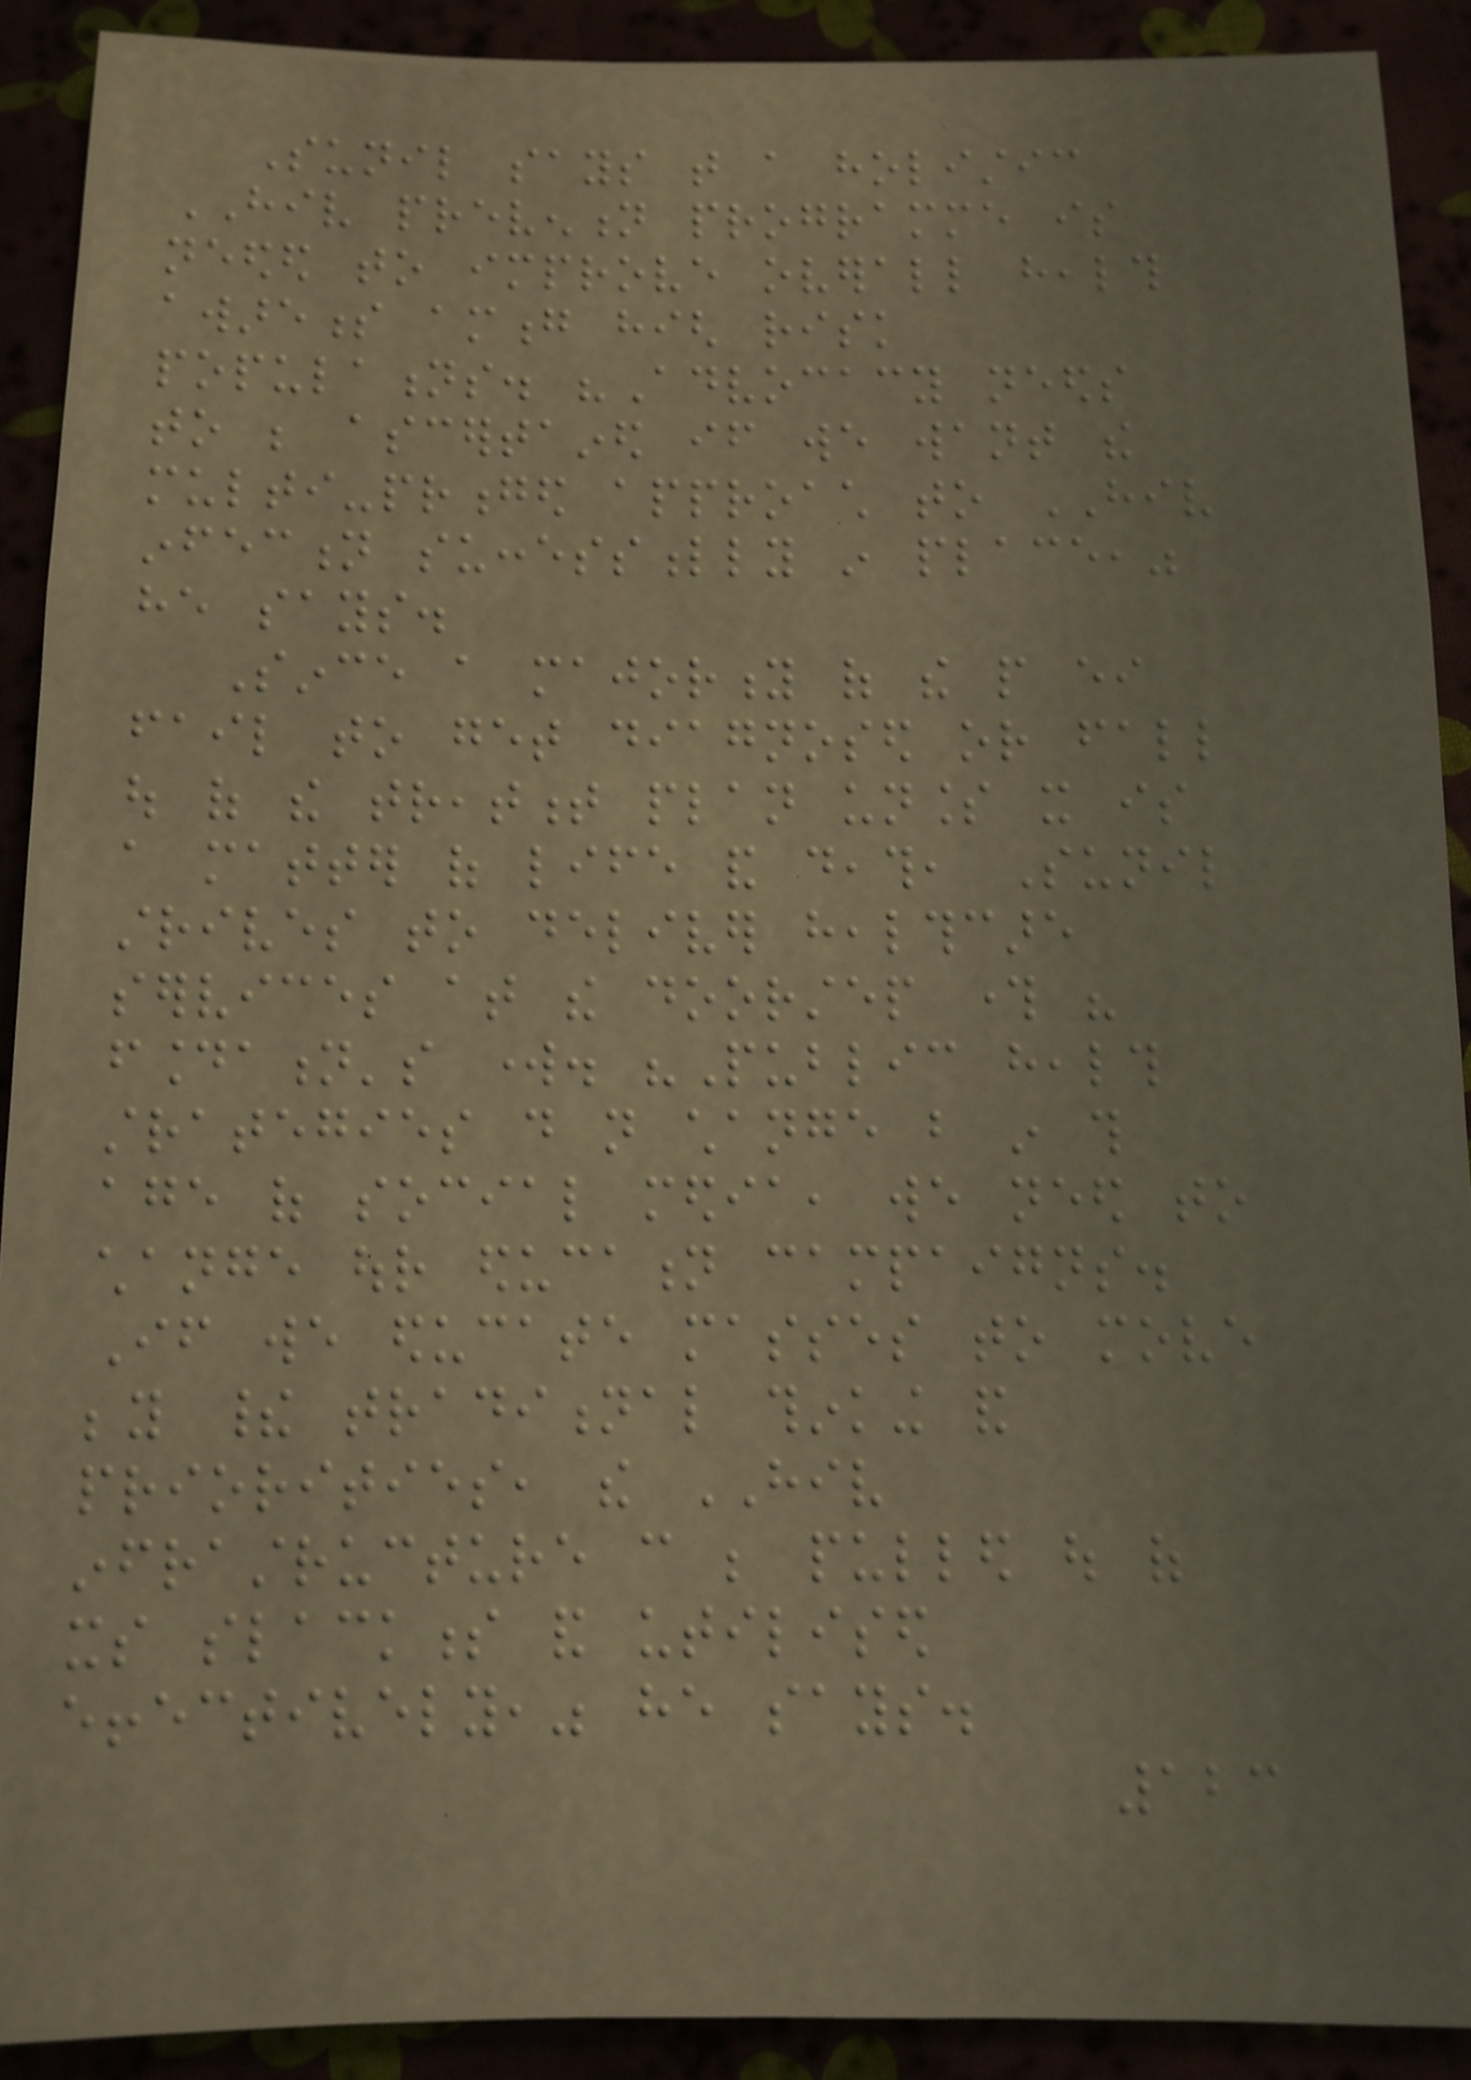Sunil says that a holistic
HIV prevention programme is
needed to improve overall health
awareness among high risk
populations. "Advocacy needs
to be ascertained if we want the
multi-pronged approach to HIV
infection successfully in place,"
he says.
Since a majority of the people either
fail to get diagnosed or fall
out of the treatment plan unless it is
a matter of life and death, Sunil
strives to deliver healthcare
services at the doorstep through his
foundation's work. "Public health
strategies do not change but in this
age of social media, we need to
change our education campaigns.
If we educate masses to move
beyond their traditional thinking and
priorities, the HIV
infrastructure can be pulled out of
its slackness and utilised
effectively," he says.
123
